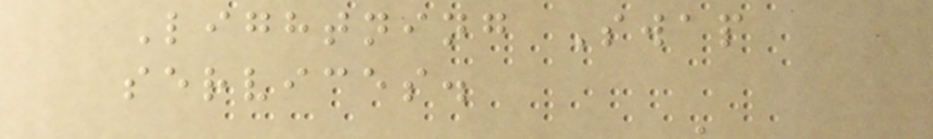Lightning Swap
services.
